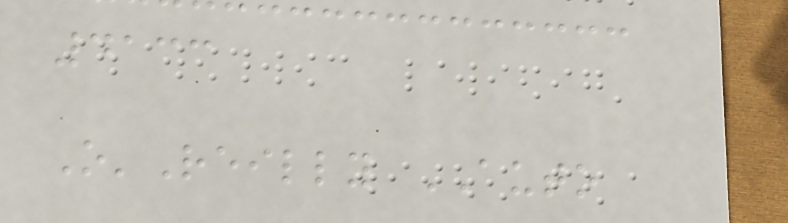4133
O'Reilly AUTO
